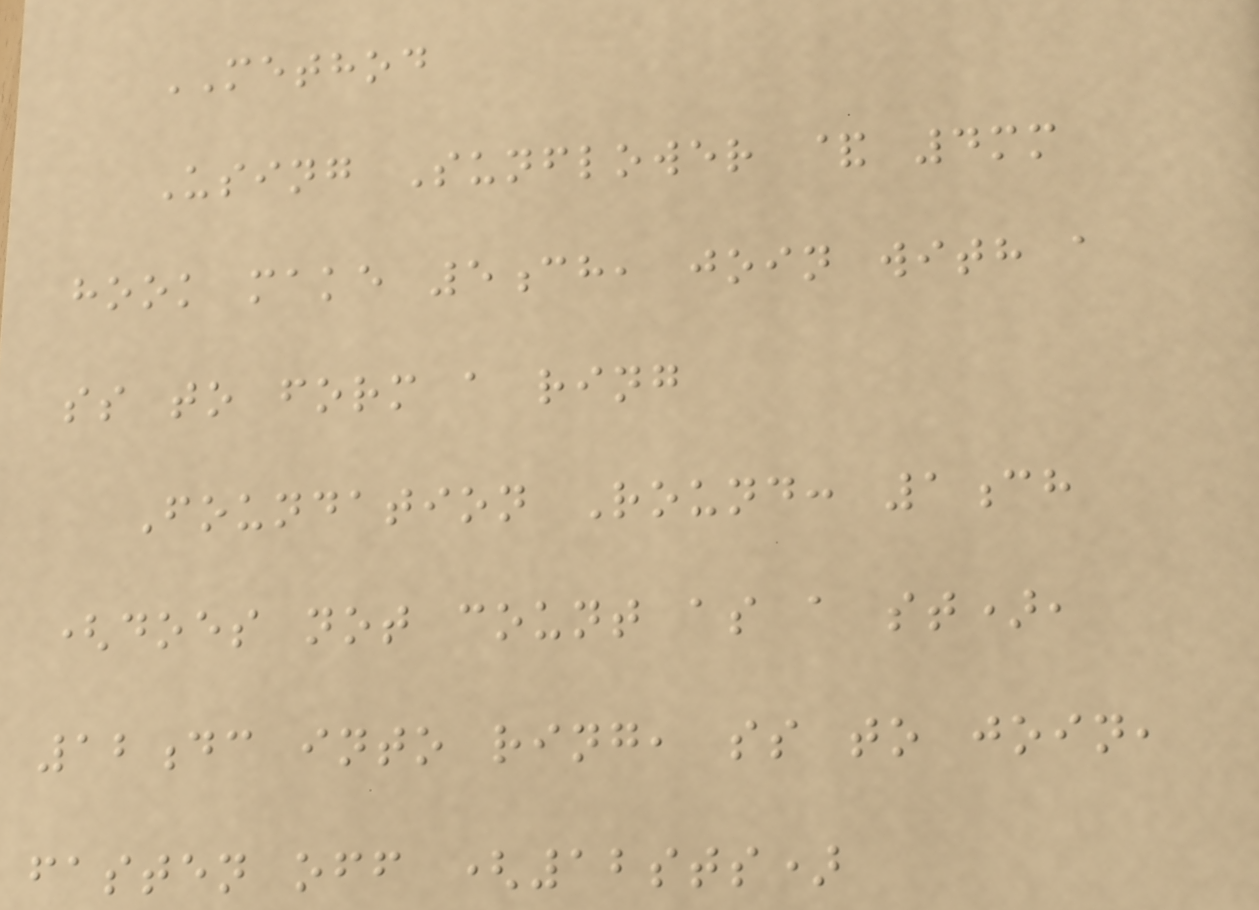METHOD
Using Sunflower & 4mm
hook make 5ch, join with a
ss to form a ring
Foundation Round: 1ch
(does not count as a st),
12dc into ring, ss to join,
fasten off (12sts)
